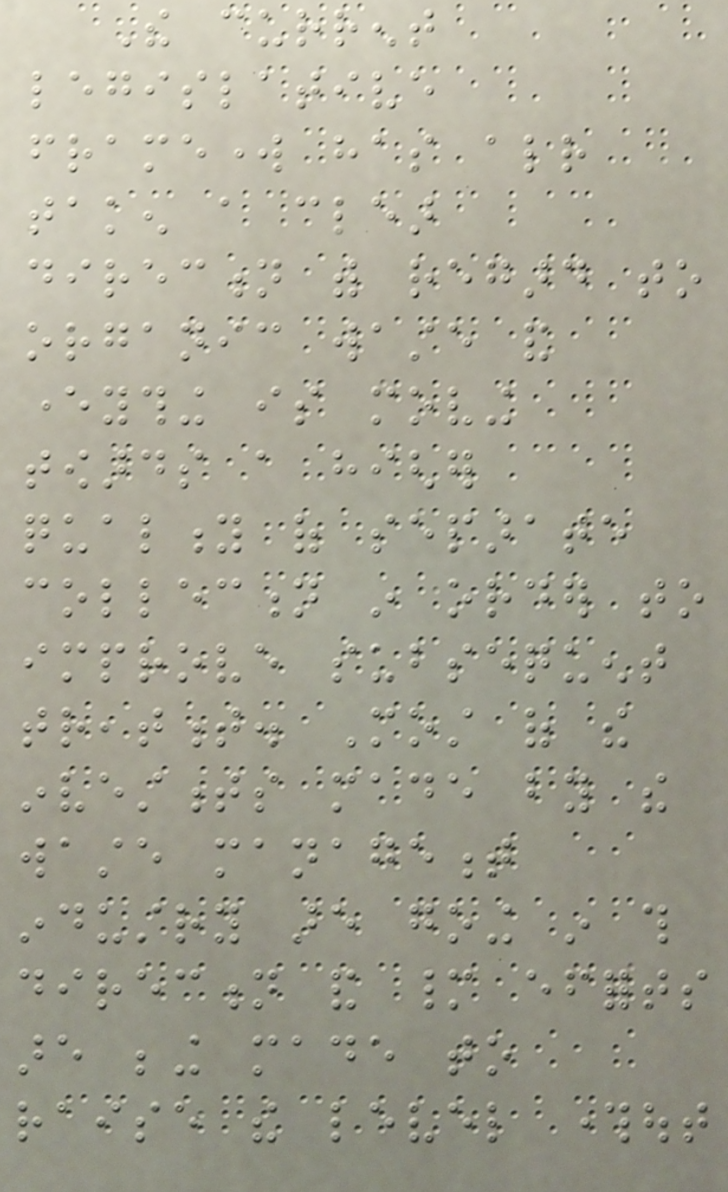The current
legislative
framework has already
taken a clear
direction with regard to
organic waste and
everything is moving
towards a higher
quality of separate
collection in order to
improve subsequent
treatment. Most of the
investments made by the
waste management
industry are going in this
direction and many efforts
are being made to
raise the level throughout
